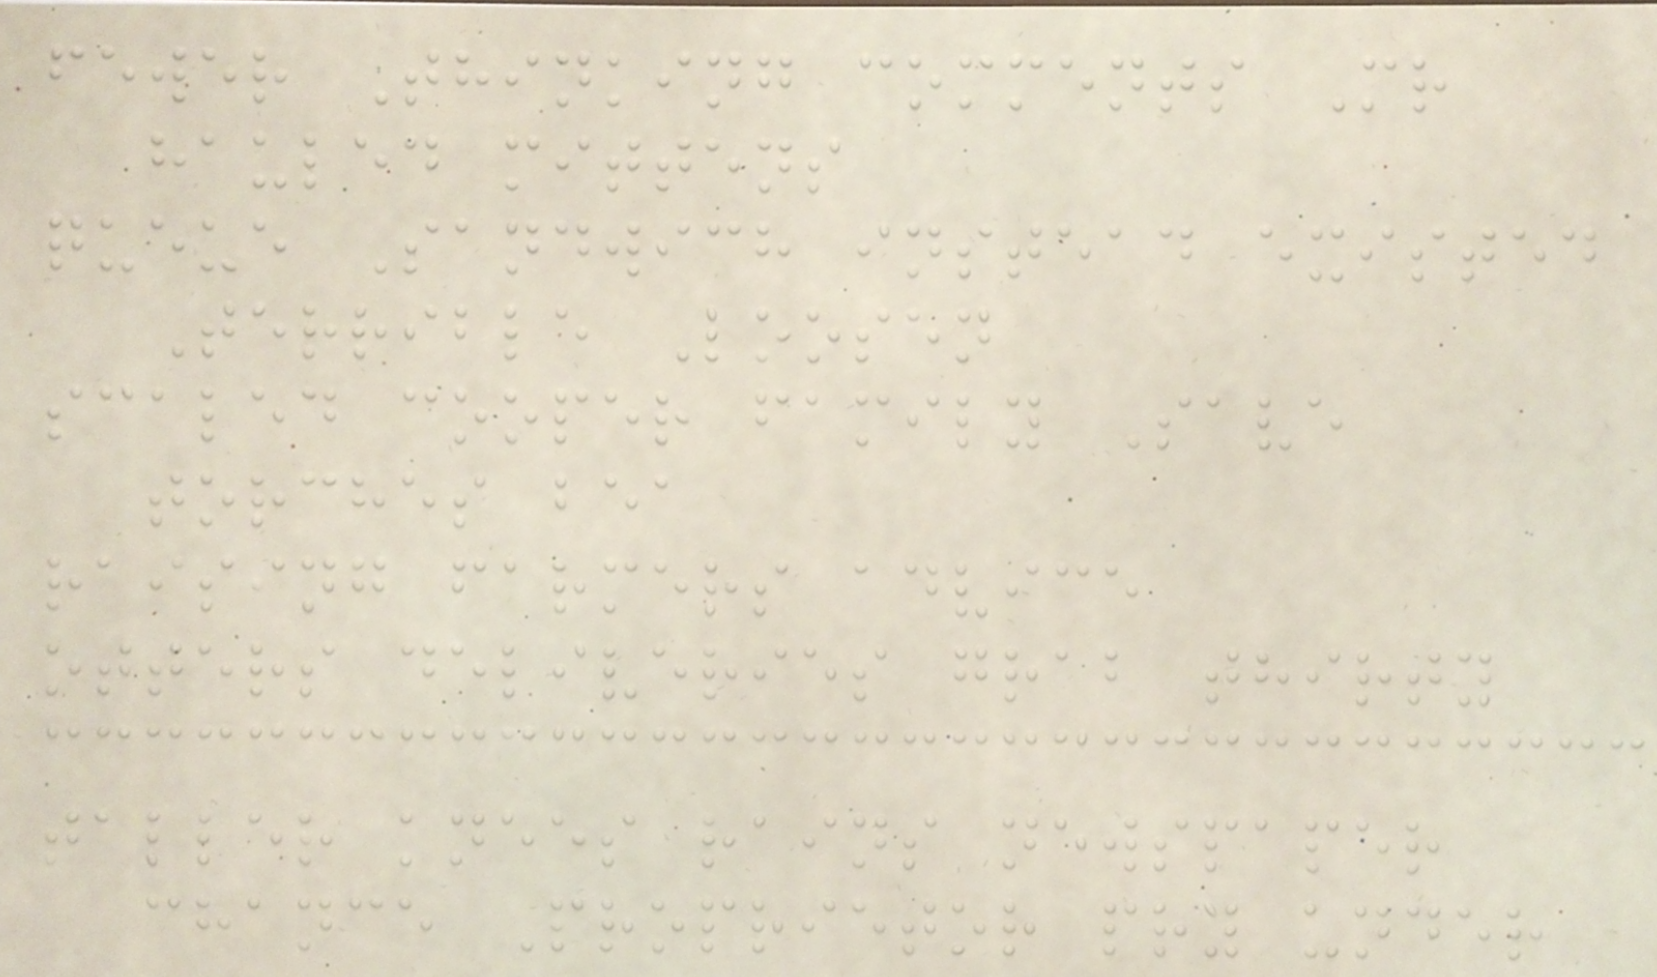fewer Thinking comments Mr
hauled mittens
queue Sandwich instead existed
Terrible Loosen
scaled cooper family Save
torches bea
raising farmers advice
otters deliveries grab thirty
taller knees rains newspaper
chance Proprietor pry under
